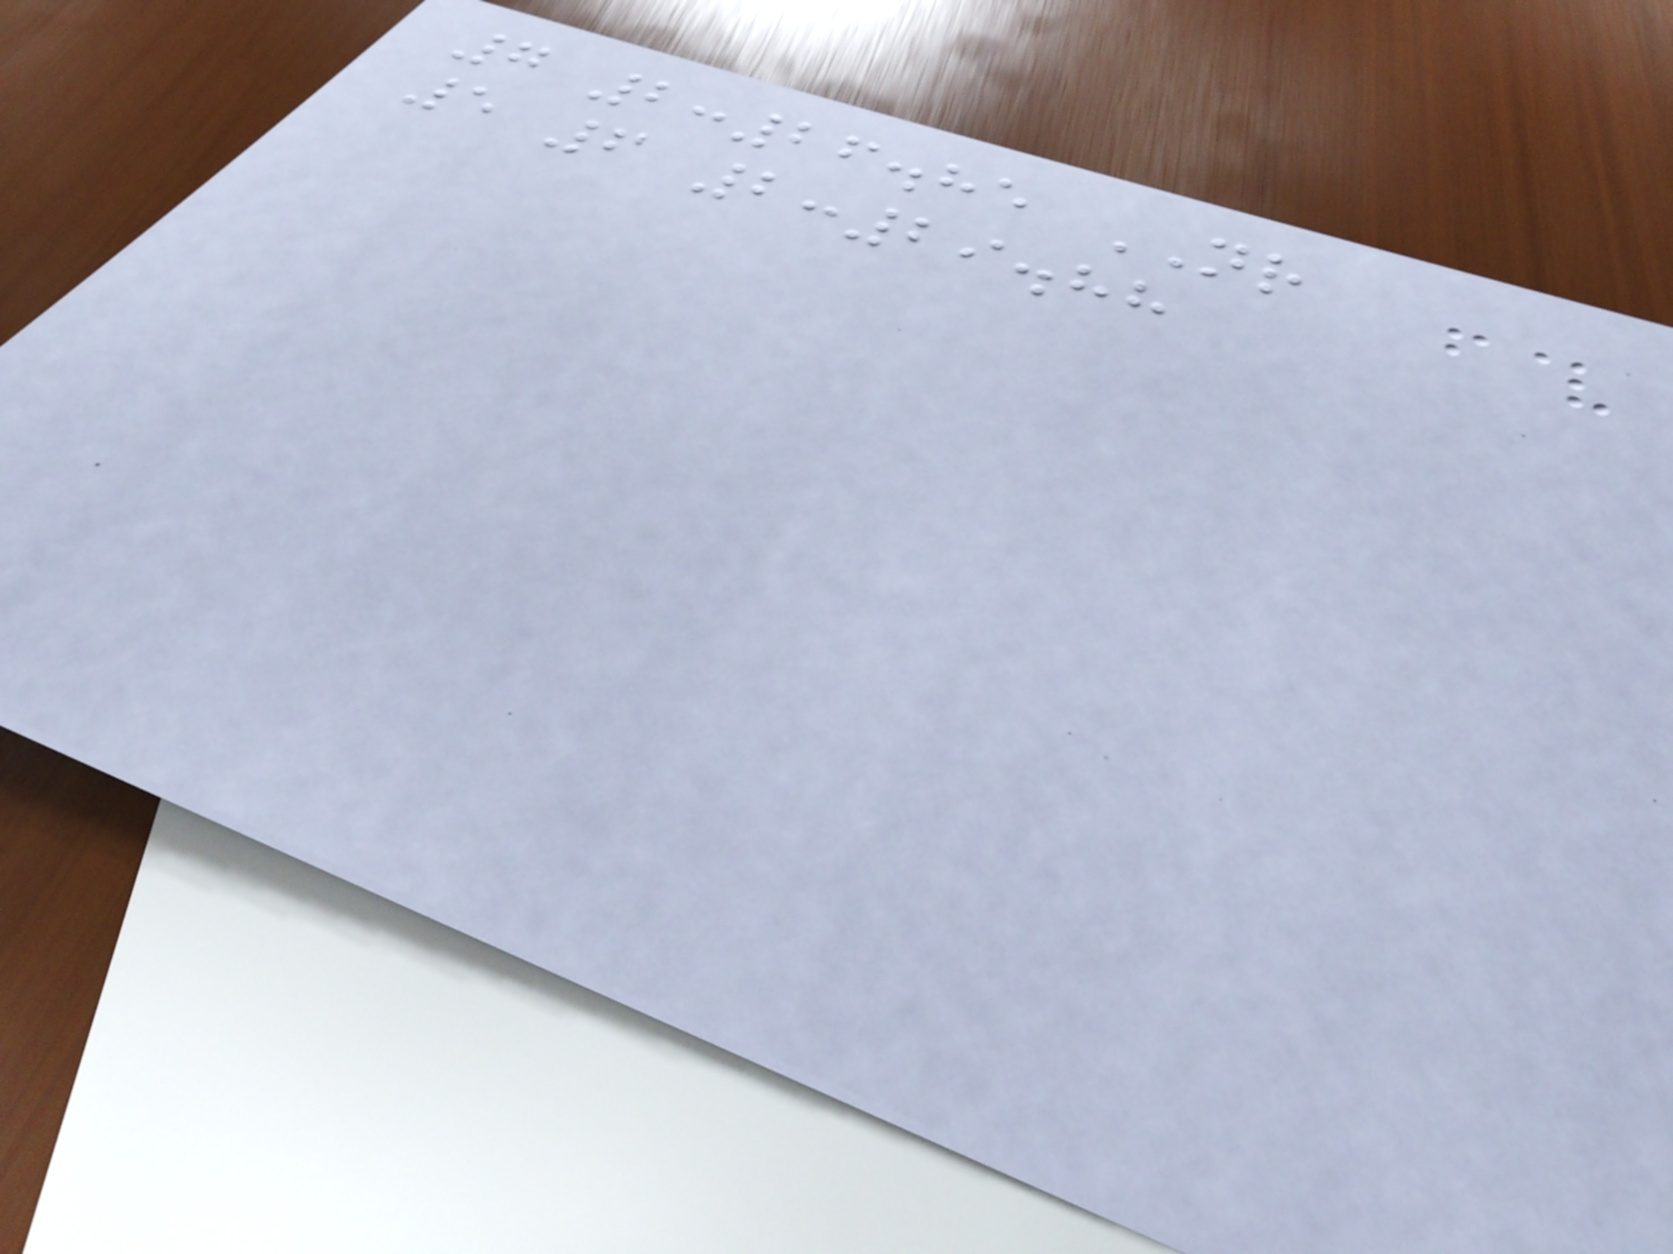7 2:26.85 NR
5 6 2:29.88
